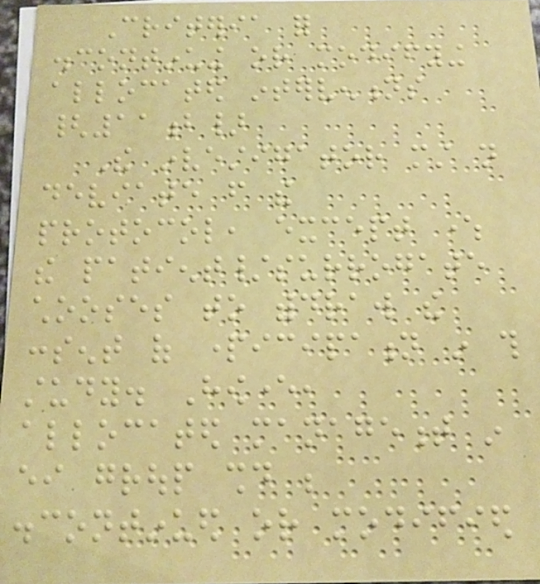Criteria for
discontinuing or modifying
allocated interventions
{11b}
The investigator must not
deviate from the
protocol, except where
the patient/surrogate
chooses to withdraw the
consent of participation in this
study. However,
allocated management in
either group should be
discontinued or modified
